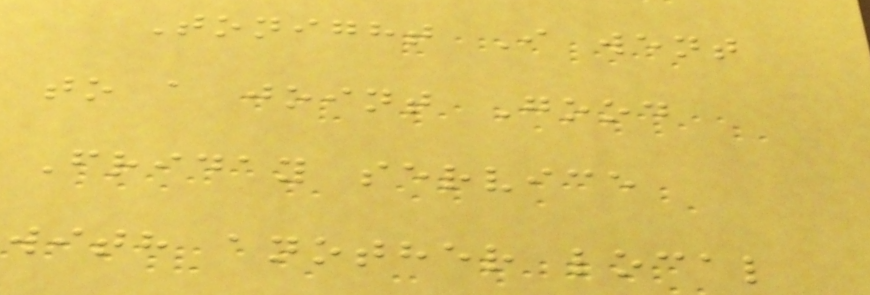Tonight I went
to a joint Good
Friday service
with another local
